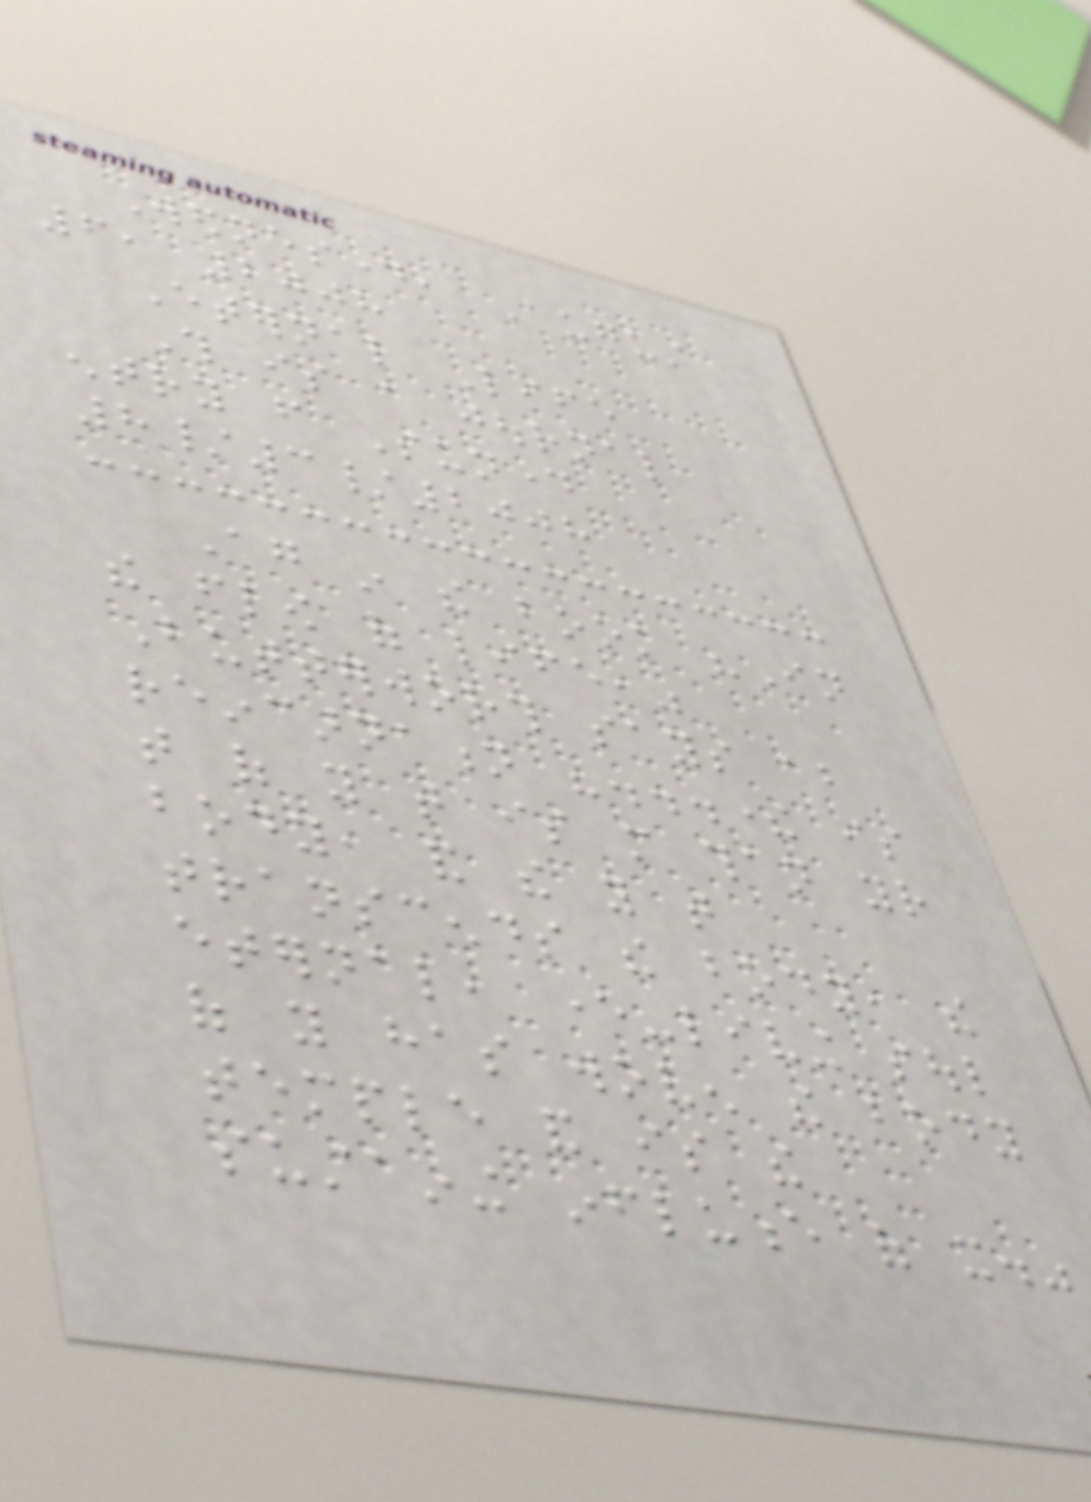Wednesday, August
6, 2008
Eternal Life
This is a journal
entry from Sunday
8/3/2008
Again in the book "In
the flow of life,"
Butterworth says about
reincarnation "...there is
that of you that is more than your
body, and the you that
transcends the body, the
eternal, ever-living soul
of you has woven the body
temple and is the
sustaining influence of it."
